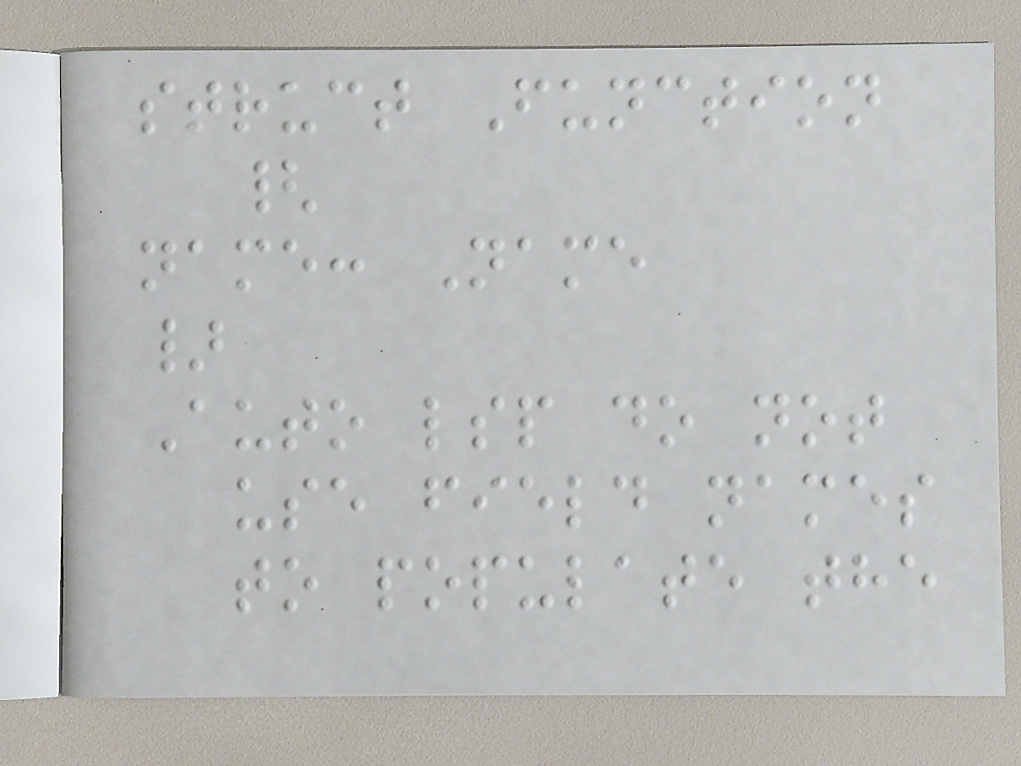struct Function
{
name: Name
}
Auto lsp do not
use field names
to populate the
